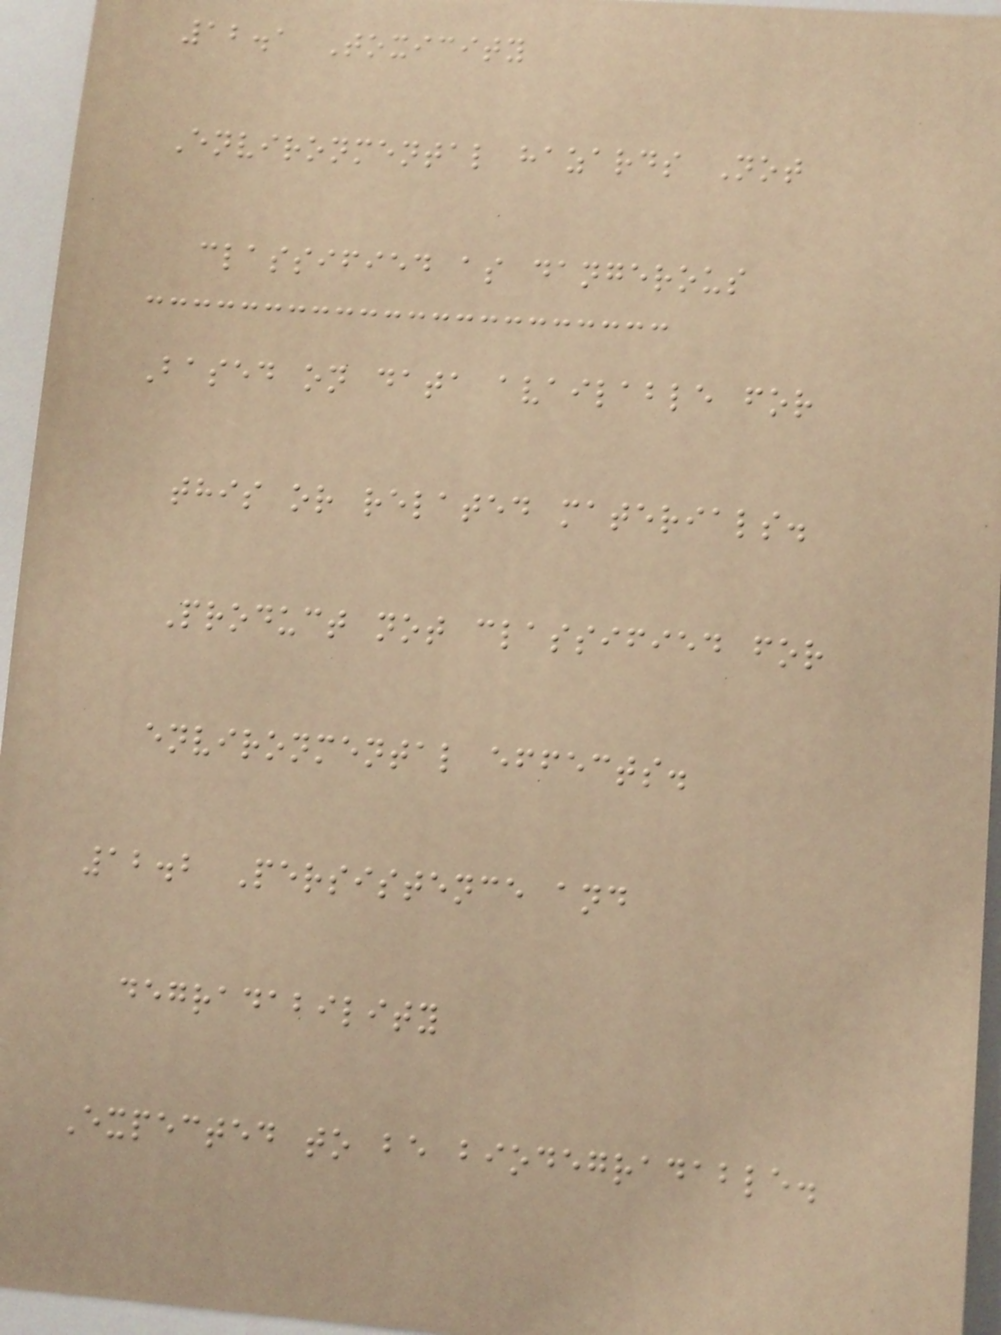12.1 Toxicity
Environmental hazards Not
classified as dangerous
Based on data available for
this or related materials.
Product not classified for
environmental effects.
12.2 Persistence and
degradability
Expected to be biodegradable.
